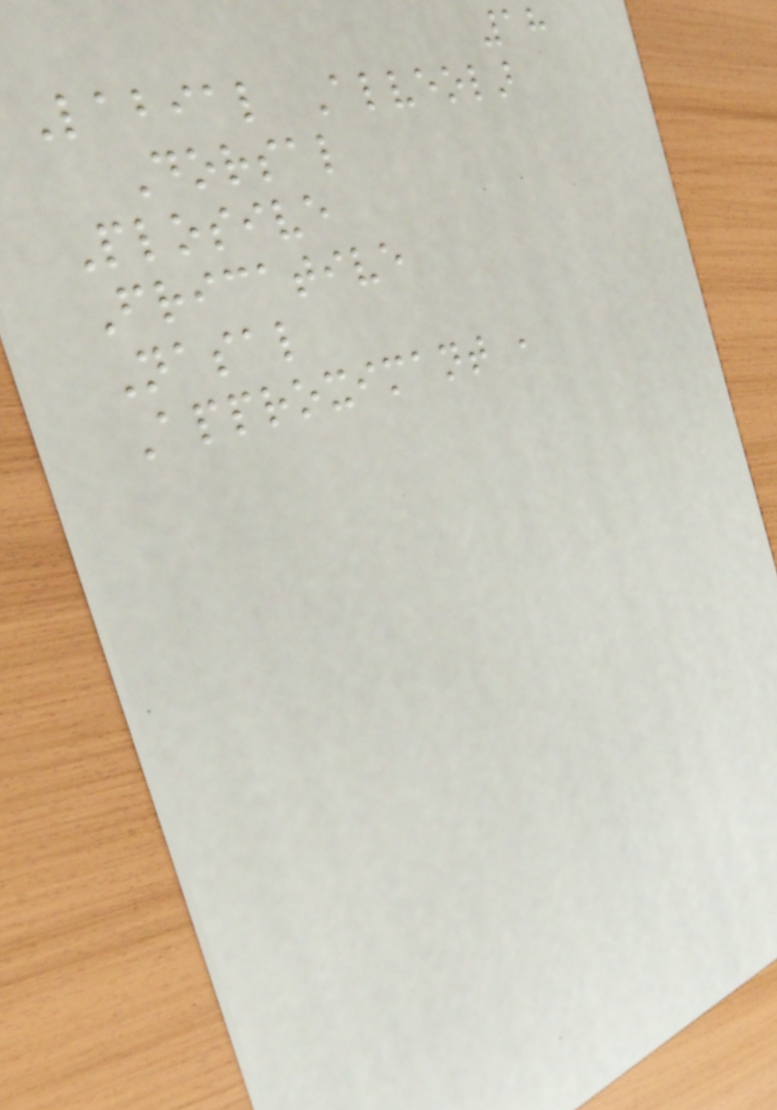18
Labial Alveolar
Dorsal
Plosive
Fricative
Nasal
Approximant ,
